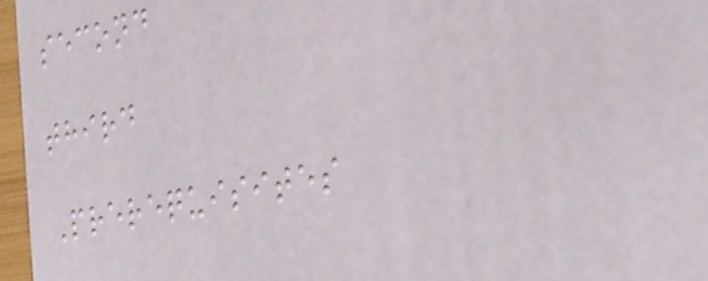second
third
Prerequisites
